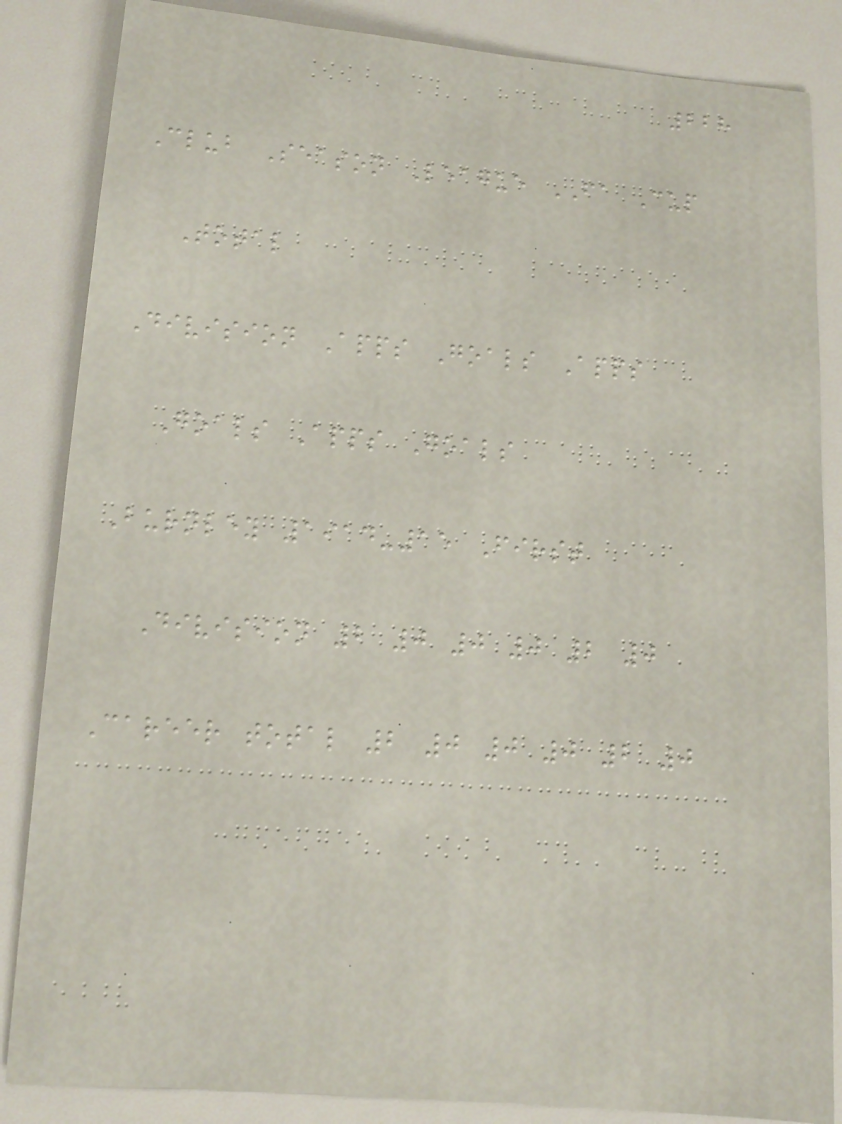228
Club Season League FA Cup
Total
Division Apps Goals Apps
Goals Apps Goals
Burnley 1914-15 First
Division 2 0 0 0 2 0
Career total 2 0 0 0 2 0
